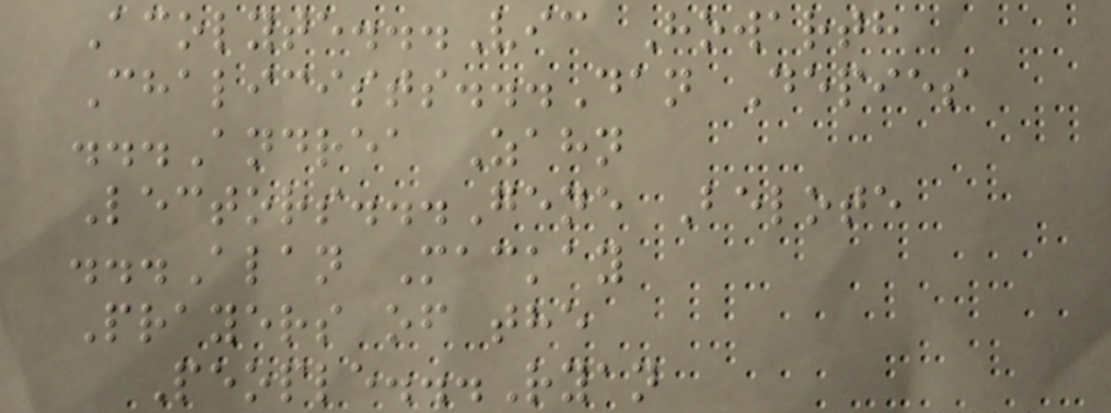Acolyte...Vic Howarth
Chalicists...Dan Depies
...Andrea Zahn
Lectors...Gene Belote
...Alan Mackay
Prayers of the
People...Ryan
